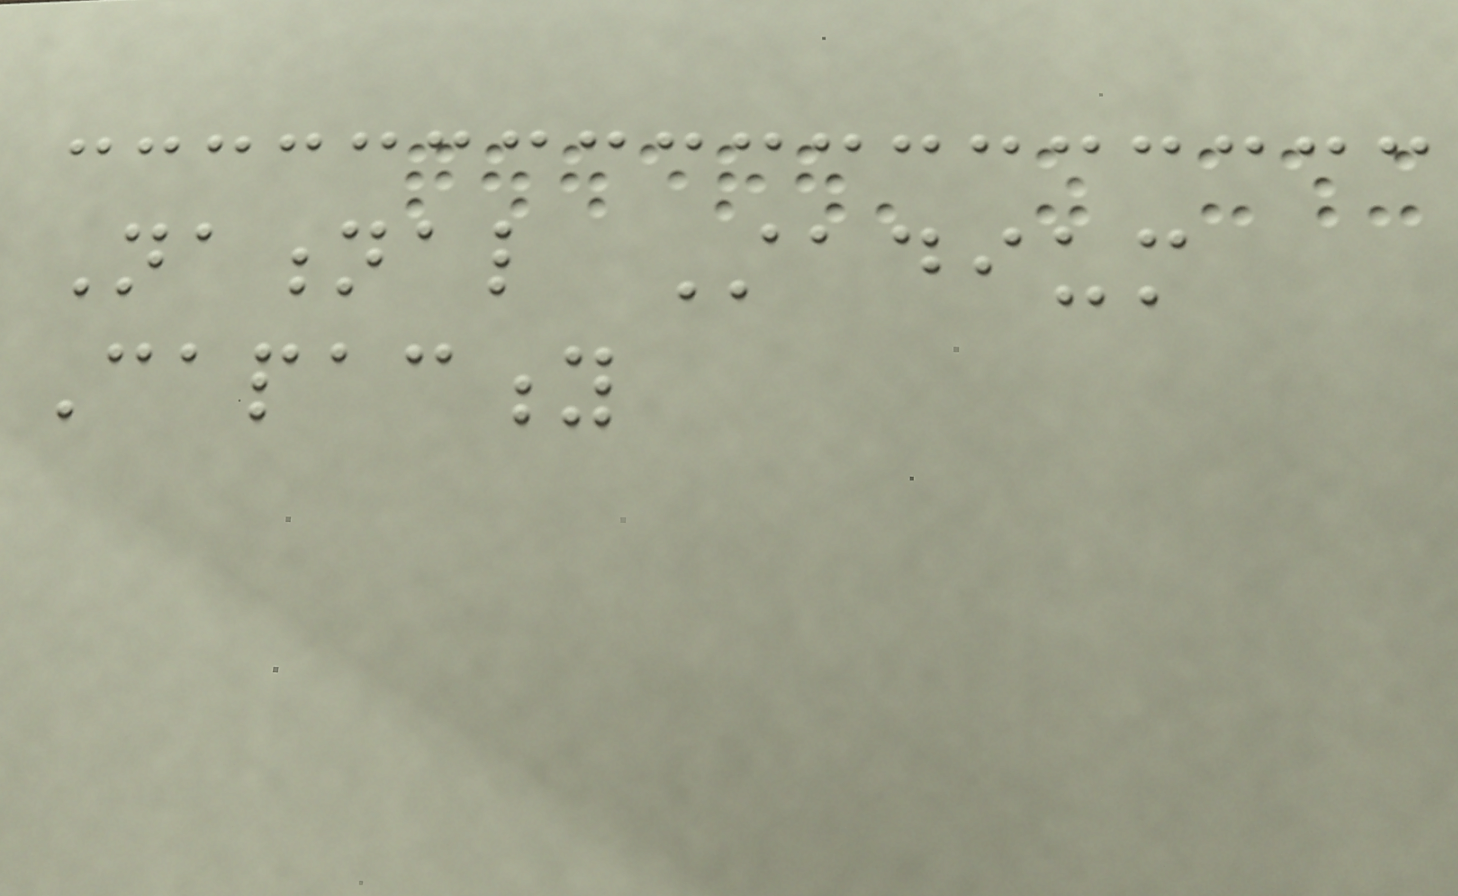National Stadium
Capacity
